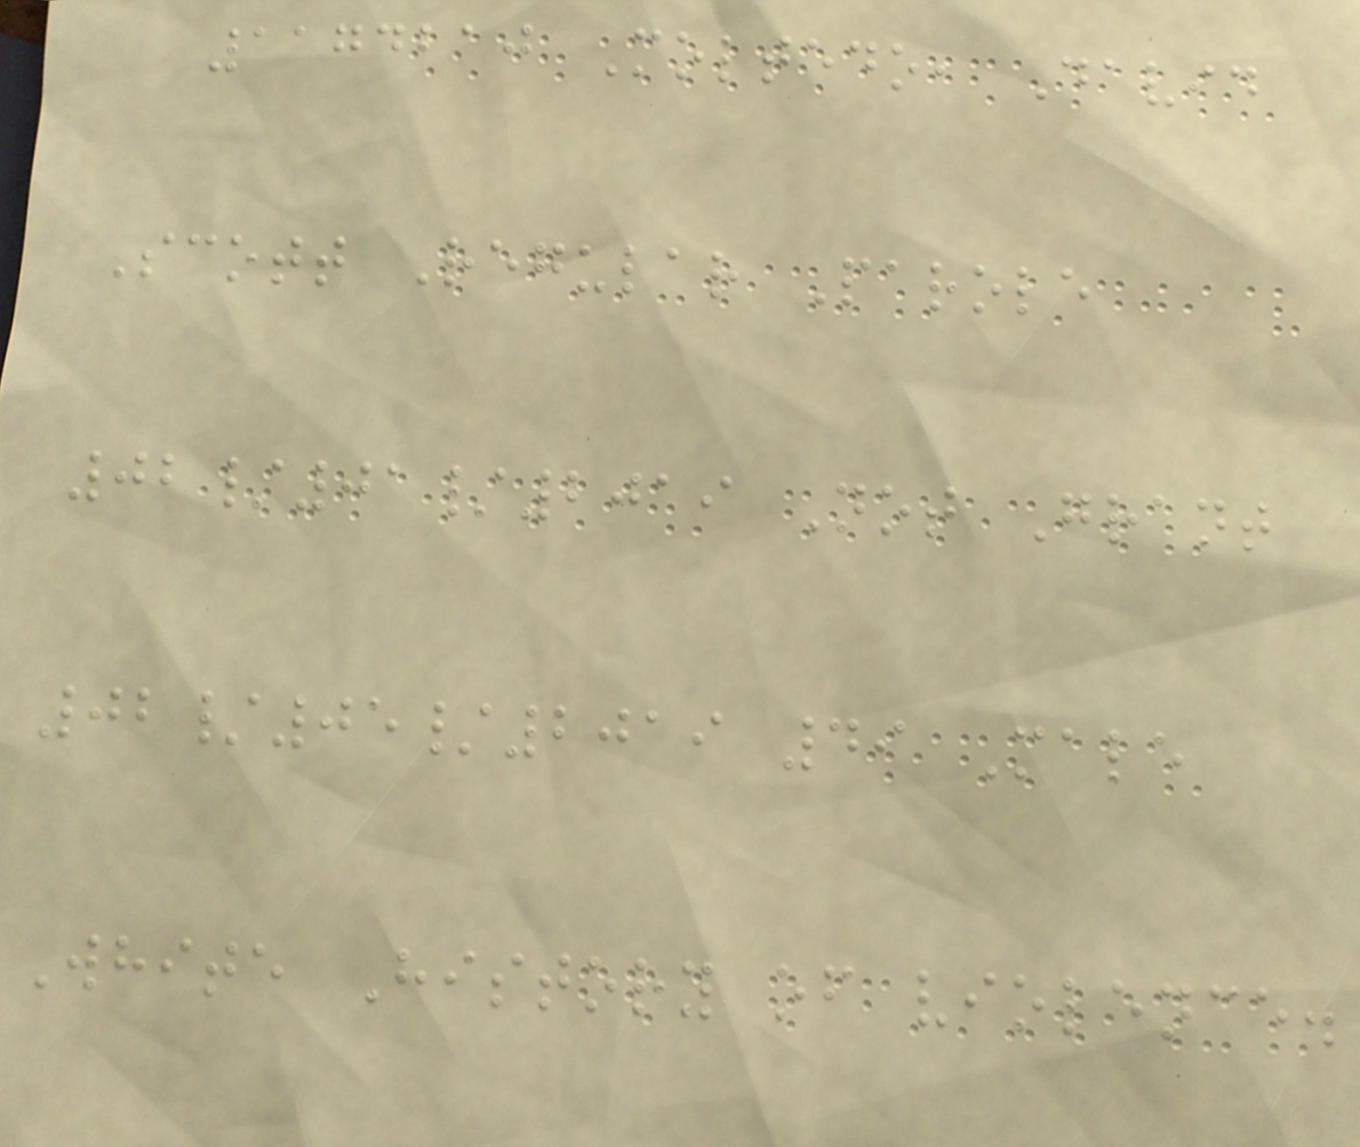1174210 Moltedo, David
Scott Regular Parole
02/01/2019 Not Grant
02/05/2019 49 Male
White History of violence.
